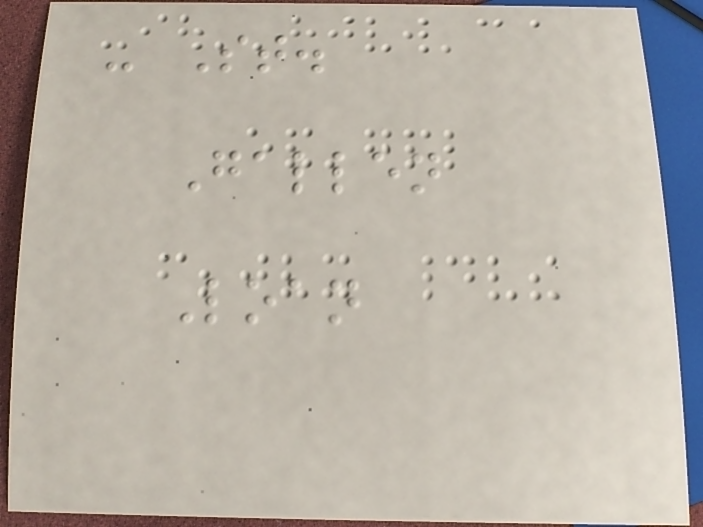- St.
Gallen
Loan
